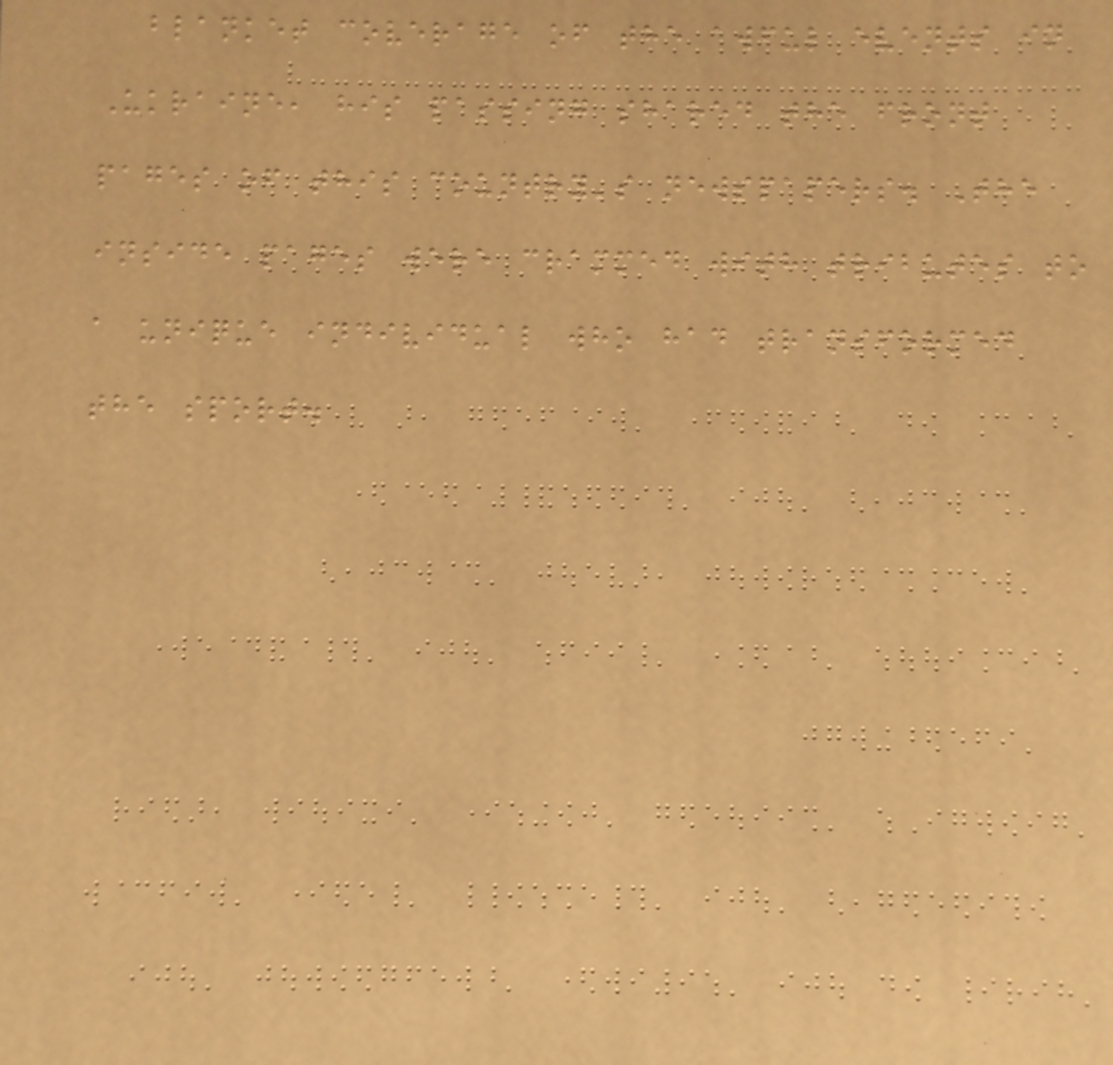blanket coverage of the awful events in
Ukraine, his passing shared the front
pages of this country's newspapers. The
inside pages were crammed with tributes to
a unique individual who had transformed
the sport.
